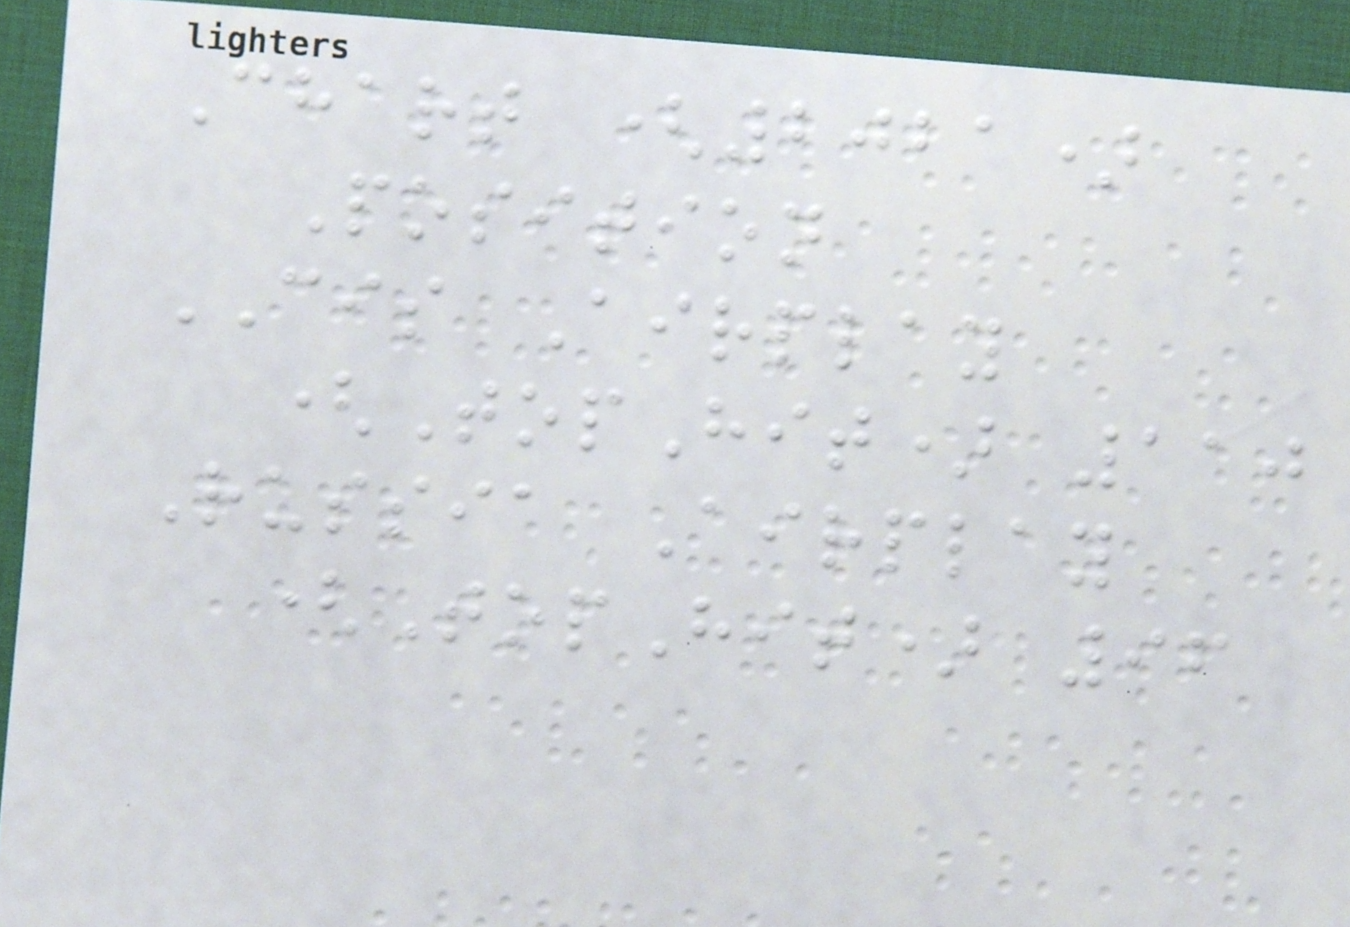Chart (2021)
Position
CIS Airplay
(TopHit) 110
Russia Airplay
(TopHit) 96
